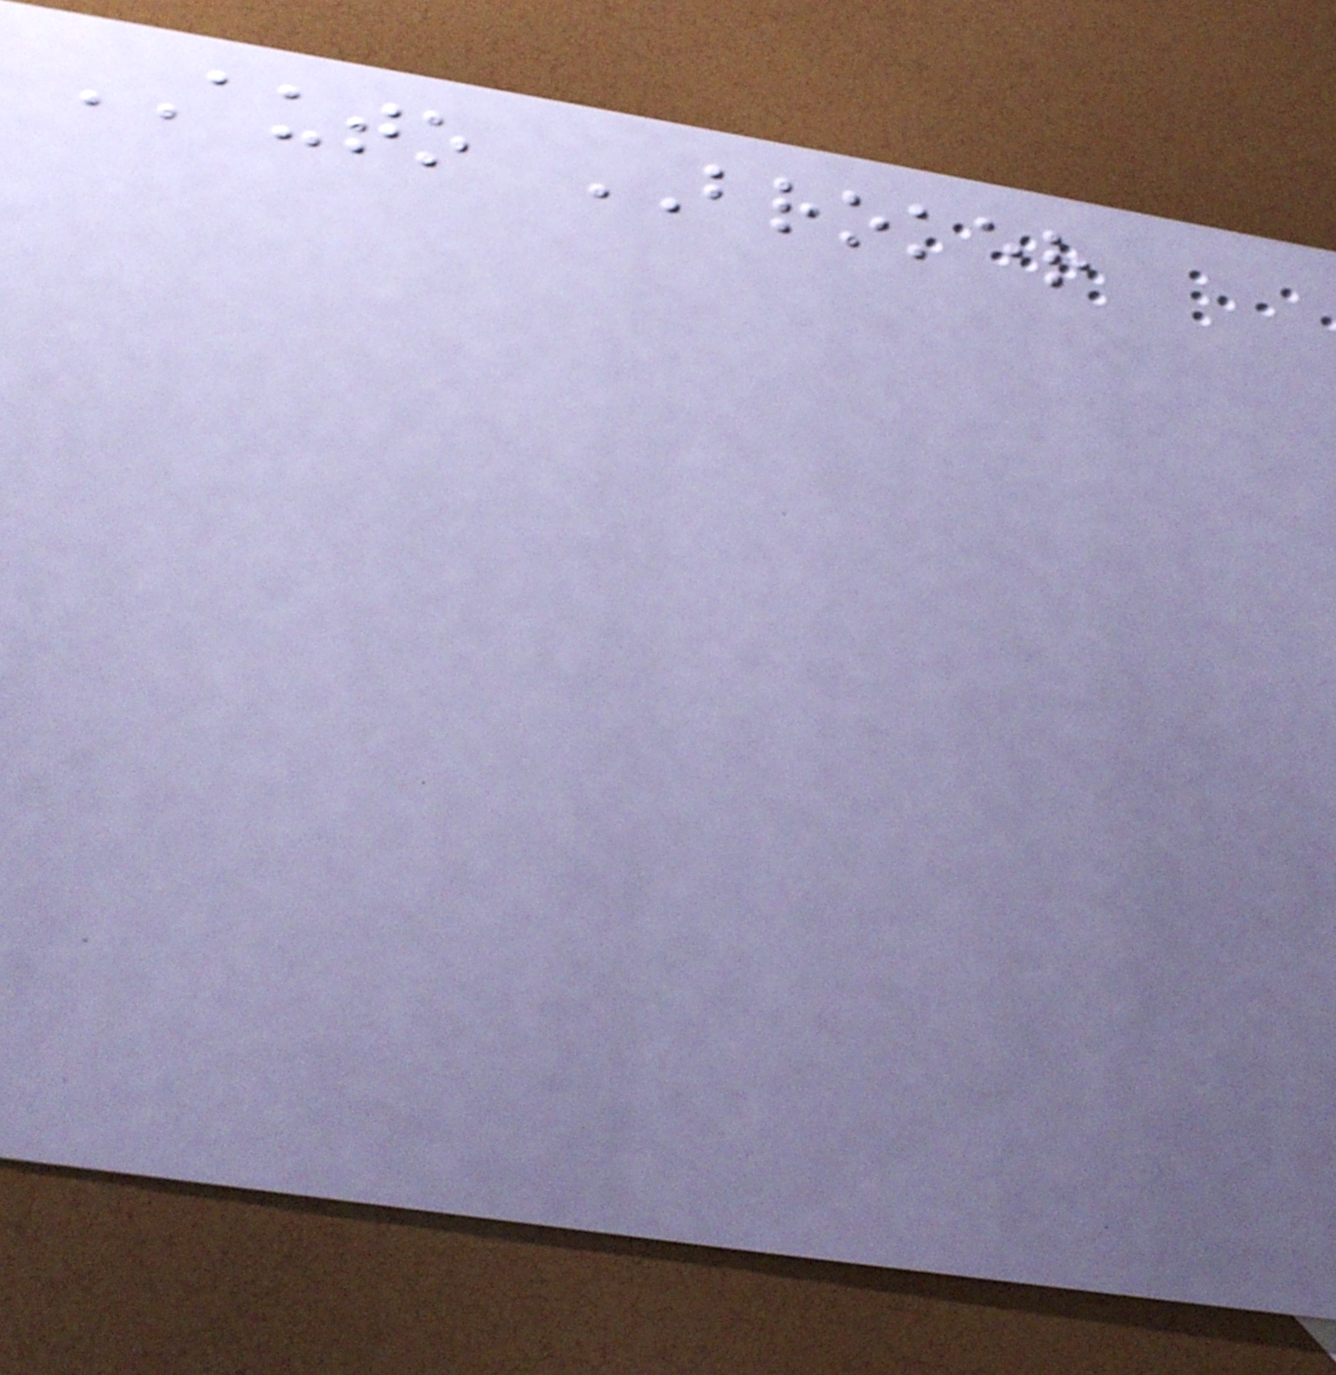AUTO BROKER
